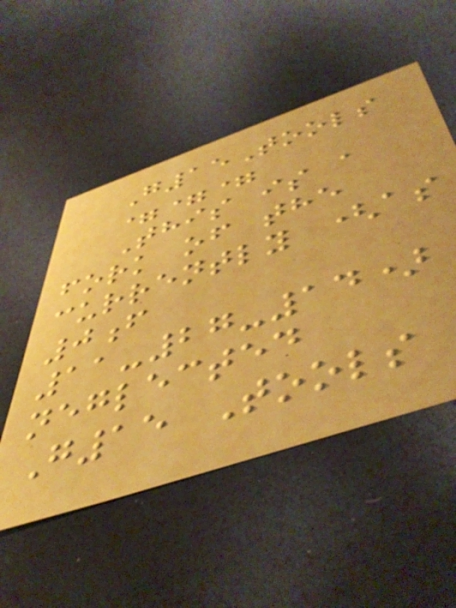G15Tools
===
This is a
fork of the
currently (as
0f
11-27-14)
neglected
G15 Tools
